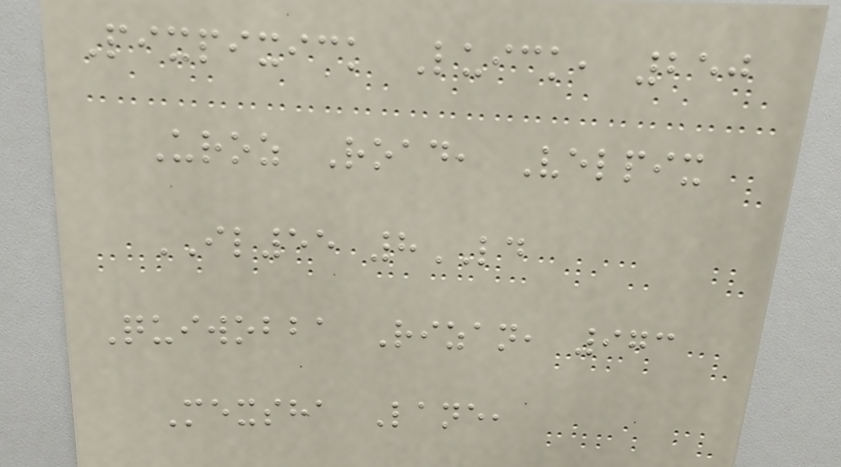Pixpixick Luick, 250
Uroz Road, Velpix
IL55 8LD
Quiwobba Rizan, 973
Mexsha Lane,
